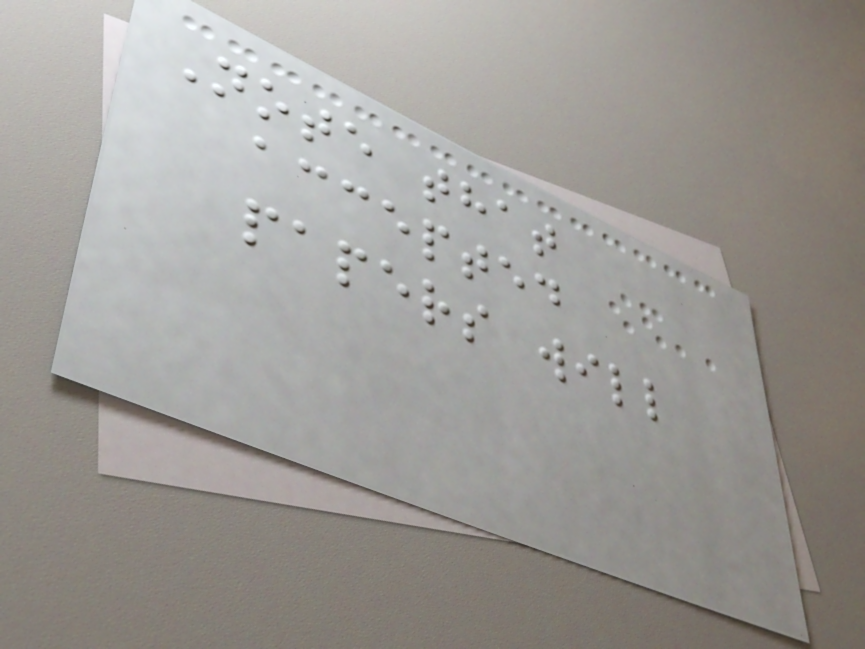Note that
accepted
papers will
